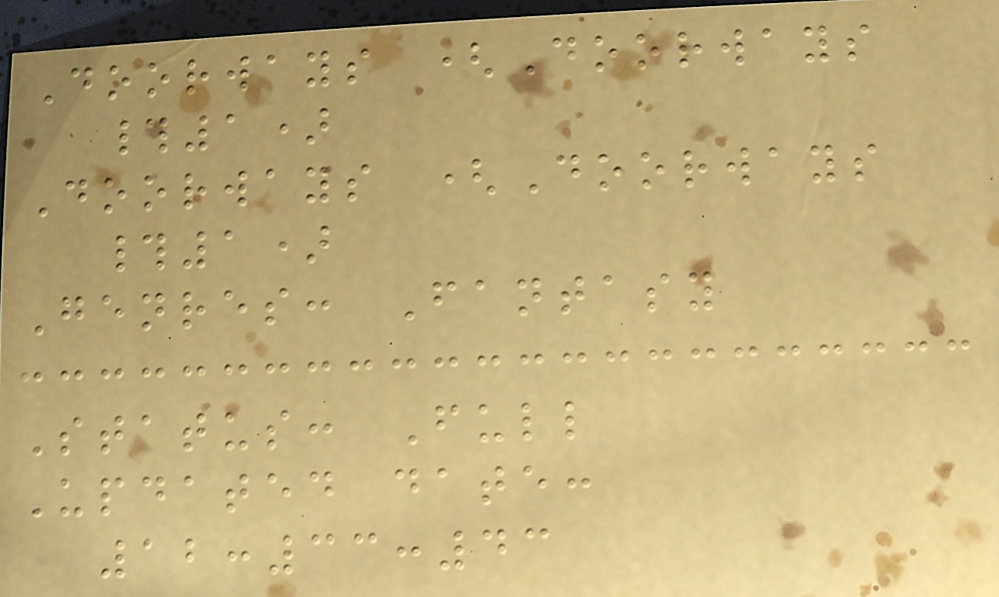Doorways (Doorways
#1)
Doorways (Doorways
#1)
Genres: Fantasy
Status: Full
Updated date:
12:33:43
